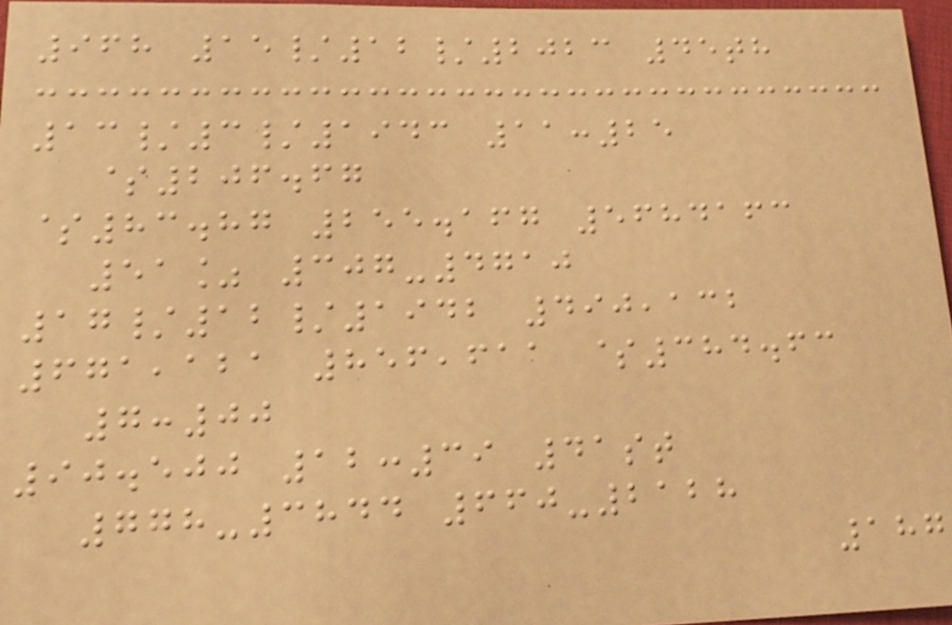968 15/12/2023 45th
13/3/1943 11:25
$206.67
$83.87 255.167 5684163
51% 307-4710
17/12/1942 490,132
671,121 856,611 $384.63
7:00
90.500 12:39 41st
778-3844 660-2128
187
